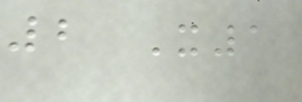2 X1
